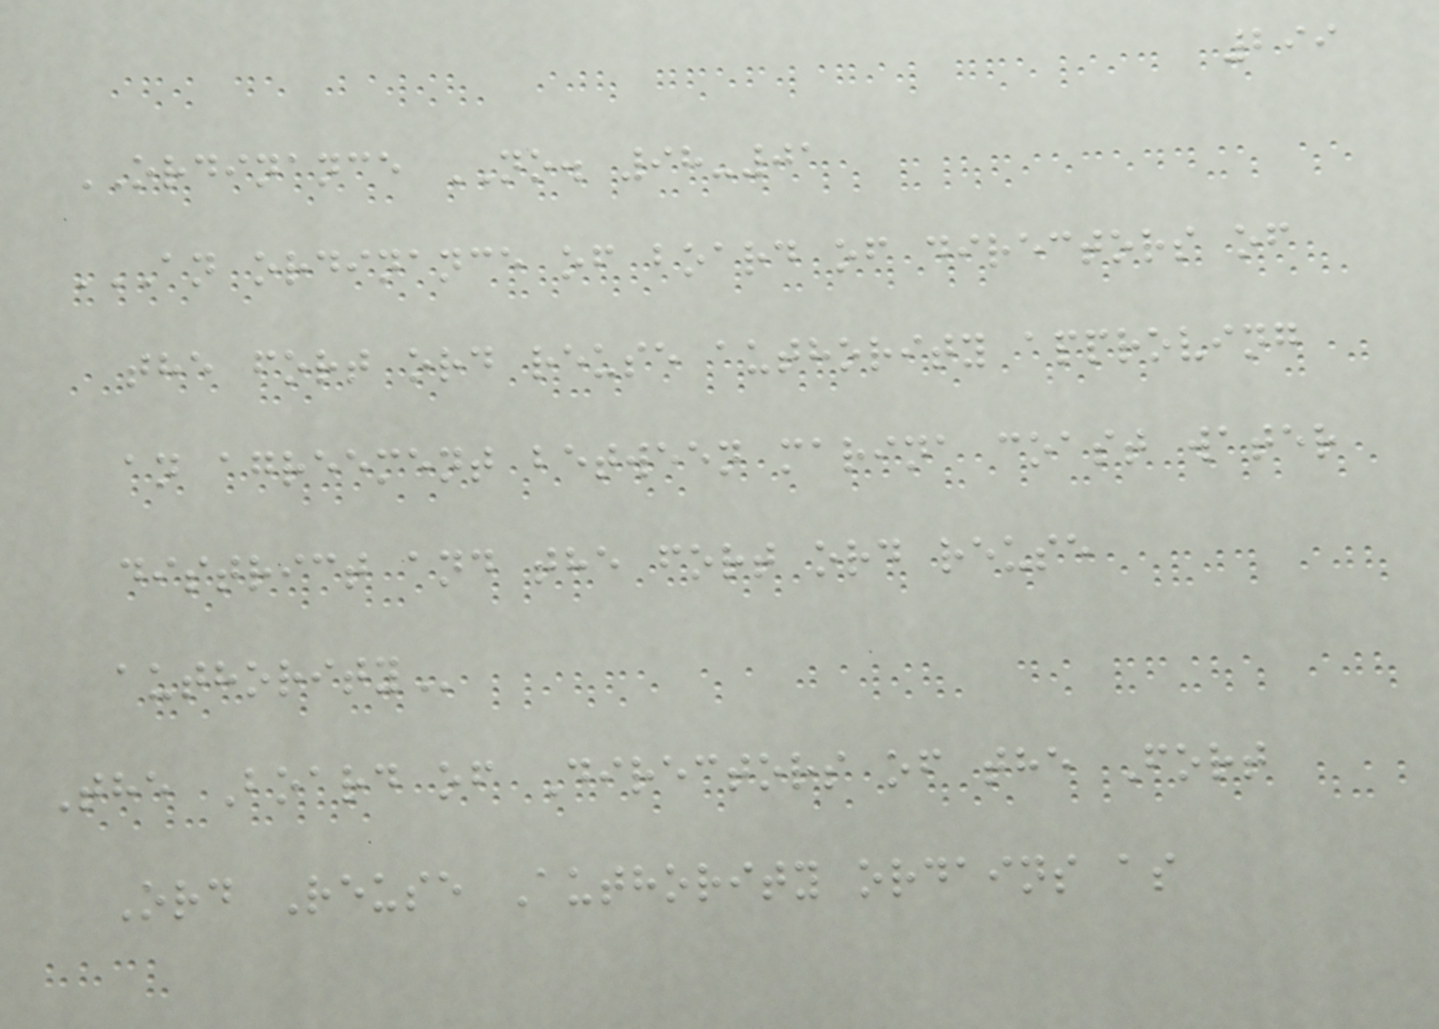299
ORDINANCE NO. 98-01
AN ORDINANCE OF BOARD OF DIRECTORS OF
THE FORT ORD REUSE AUTHORITY APPROVING
AN AGREEMENT BETWEEN MARINA COAST WATER
DISTRICT AND THE FORT ORD REUSE
AUTHORITY
The Board of Directors of the Fort
Ord Reuse Authority ordains as
